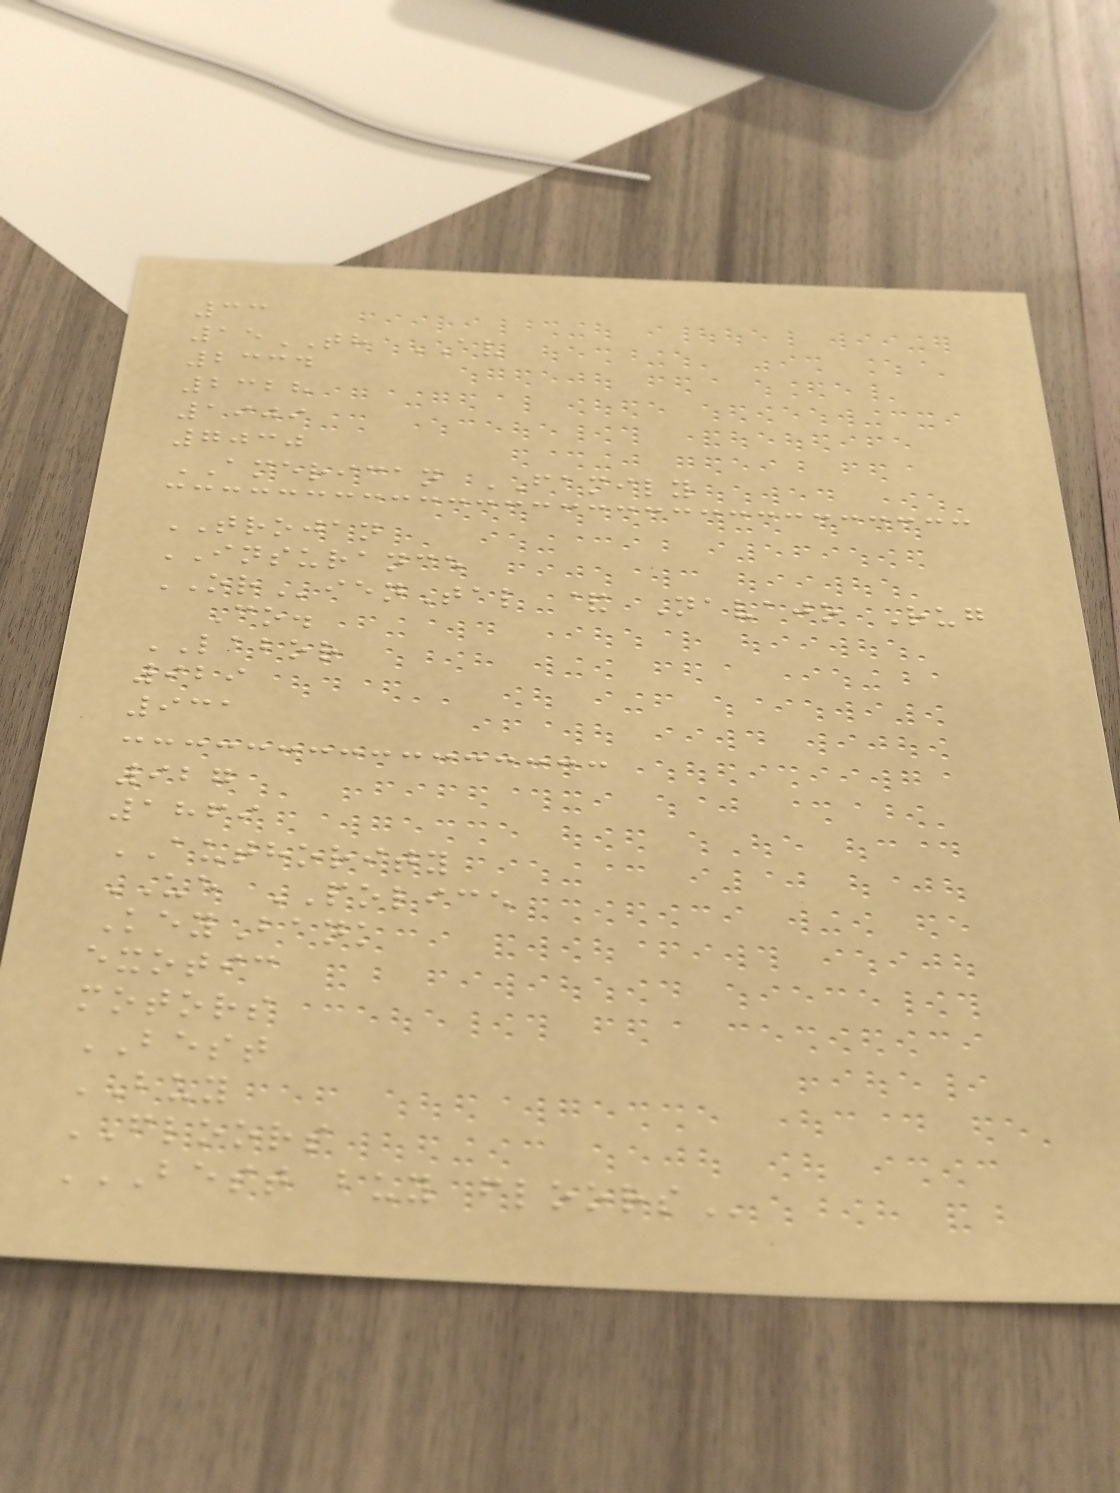33
15TH AV
2334
2328
1909
7030
AMERICAN FAMILY
TROJAN
INSURANCE
ORienTal & Navajo Rug
Co.
LABOR
929
931
927
1869
AUTHORITY
UE POLICE
KeyBank
exotic
motors
BEST
BUY
FLOORS
BEST BUY FLOORS
